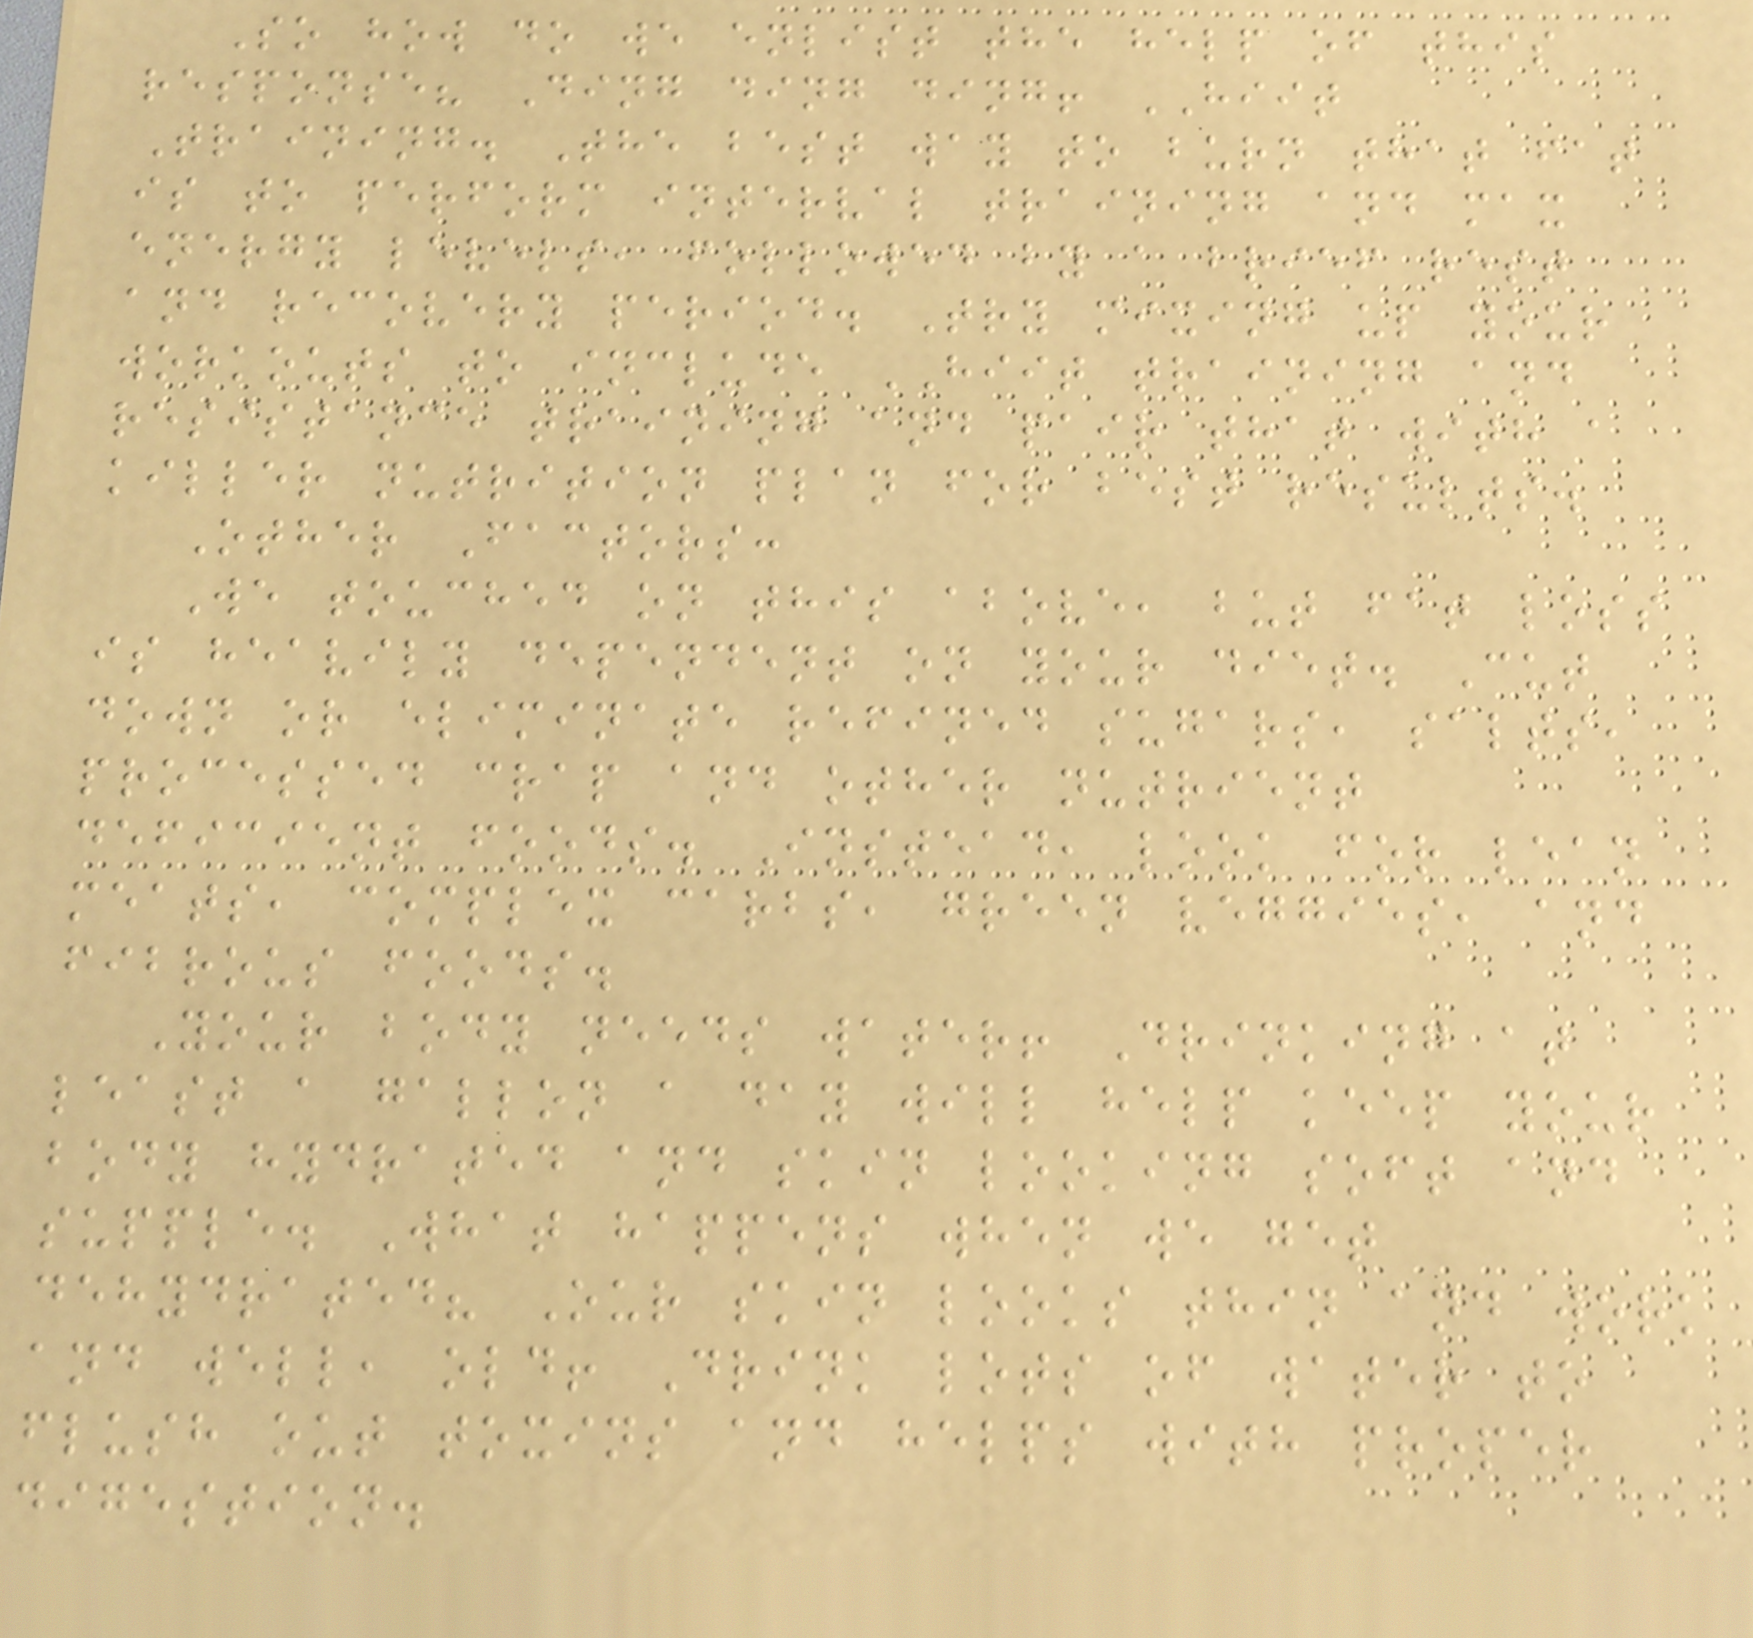So how do we enlist the help of this
response? Ding ding ding! HIIT
Training. The best way to burn that fat
is to perform interval training and max
energy levels, followed by a brief rest
and recovery period. Try mixing up your
workouts to include HIIT training and
resistance training and pair that with a
killer nutrition plan for best results.
Other Factors:
We touched on this above, but fat loss
is heavily dependent on your diet. Cut
down or eliminate refined sugars, salts,
processed crap and other nutrient
deficient foods. Instead, look for lean
meats, complex carbs, green veggies, and
fibrous foods.
Your body needs water! Drinking at
least a gallon a day will help keep your
body hydrated and skin looking soft and
supple. What happens when we get
dehydrated? Our skin looks thin and work
and well, old! Drink lots of water to
flush out toxins and helps with proper
digestion.
